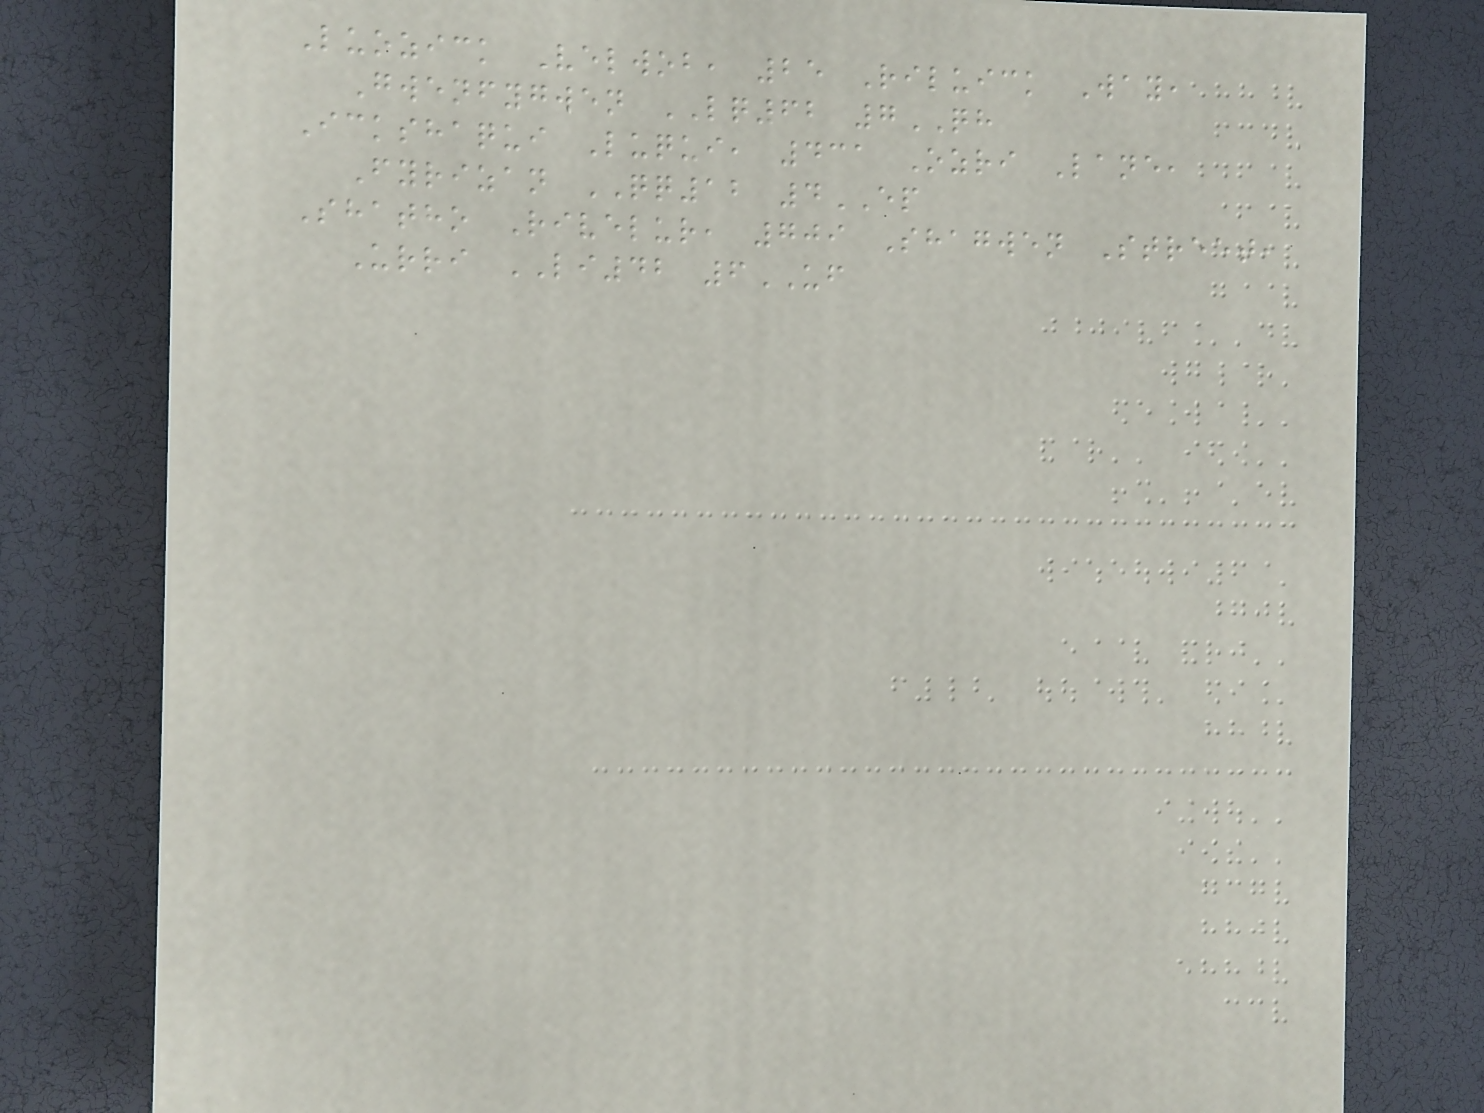Luozick Velwob, 25 Riluick Way,
Gwenfygwen LQ62 7QH
Ickshaqui Luqui, 431 Ozri Lane,
Fyrizan QQ12 4EP
Shatho Rivelur, 709 Shagwen Street,
Urri LI42 6UF
